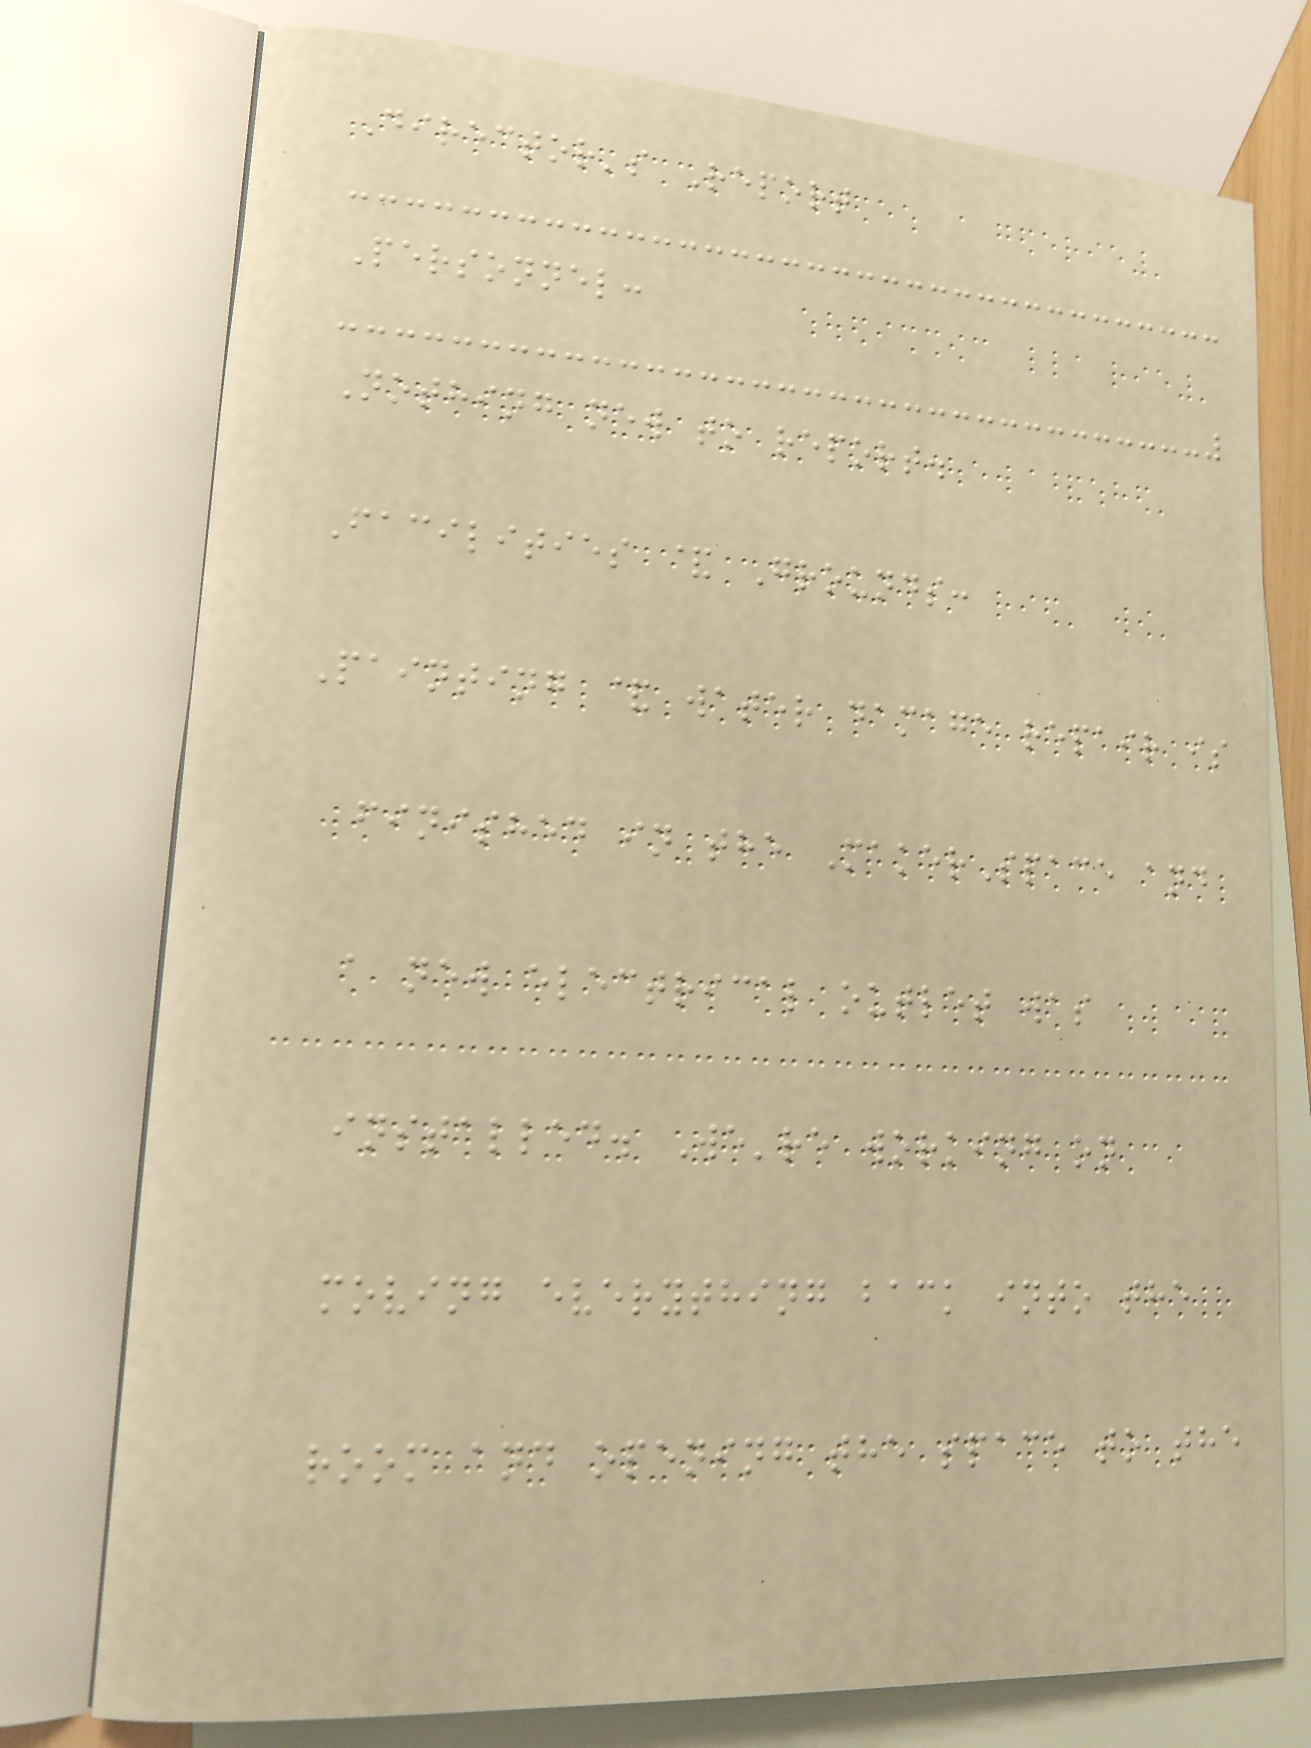Director's Report
Personnel:
Nothing new to report.
Facilities & Grounds:
Painting & water damage repair is
finished in the MakerSpace and
a new electrical outlet was
installed. We're working on
moving everything back into the
room and opening the space to the
